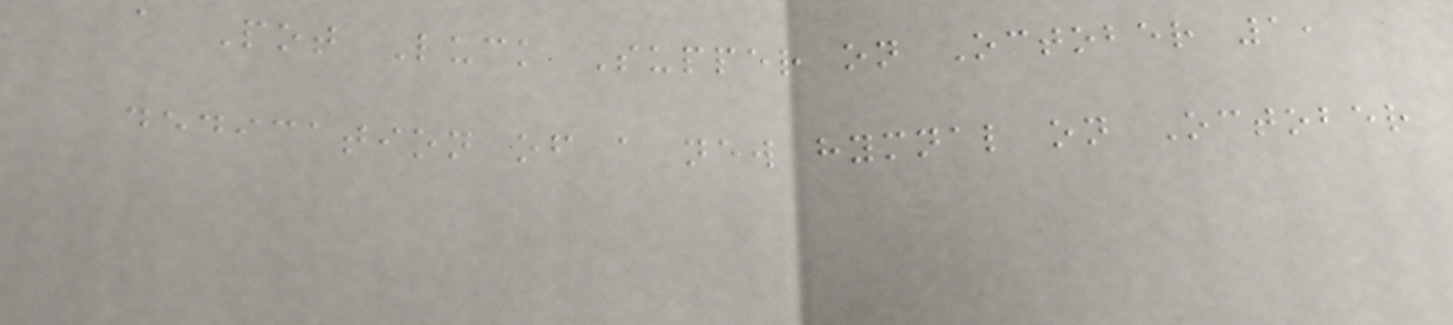a Pot Luck Supper on October 1,
dedication of a new hymnal on October
